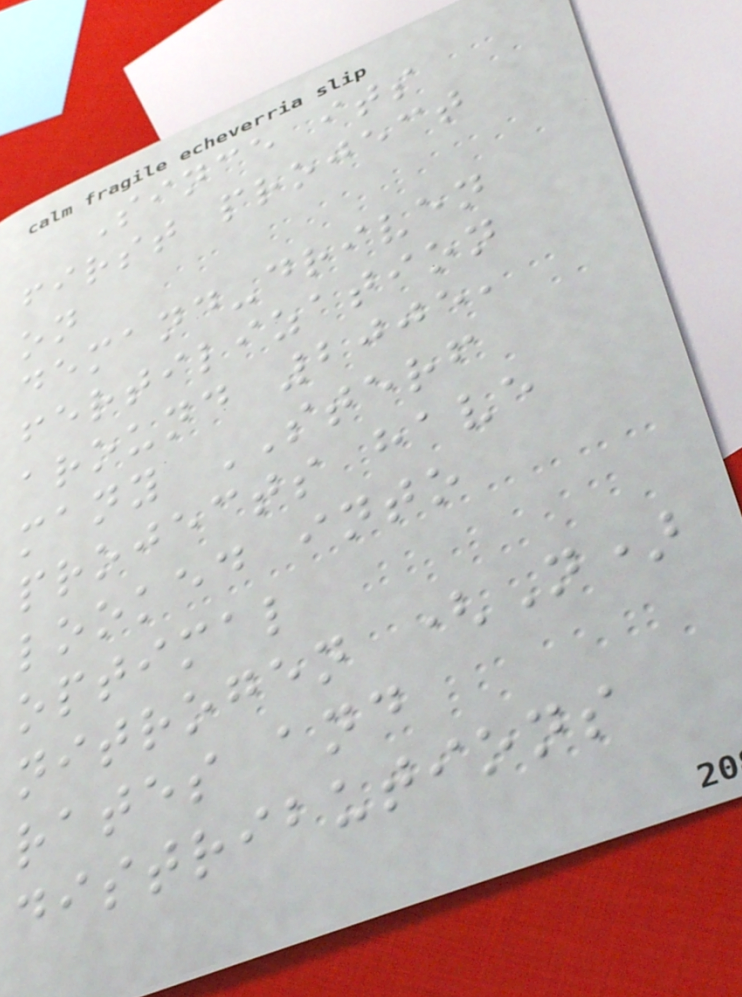Since its
first project
on
demand-driven
fertilization
around 2005,
many STERF
projects have
looked into
optimal
nitrogen (N)
rates and
distributions
